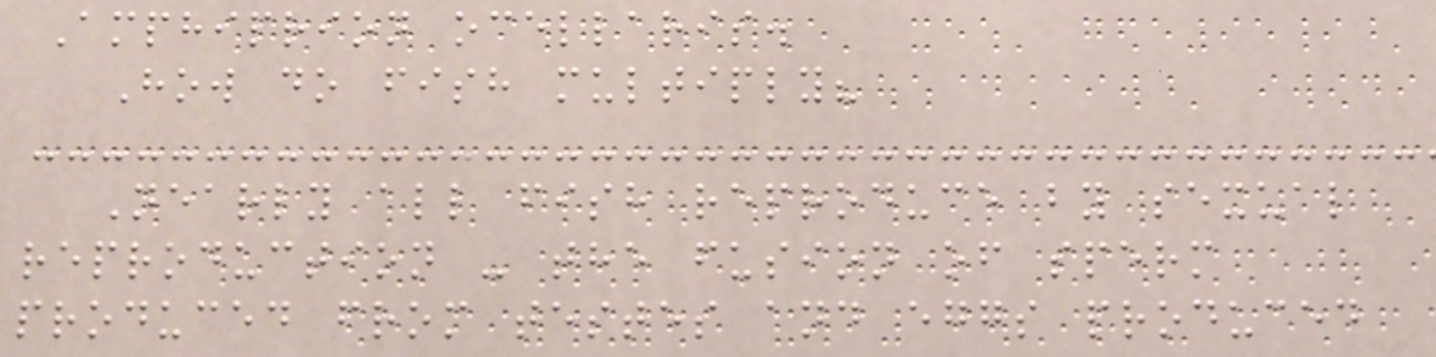Amphiprion ocellaris.
How do fish multiply?
Nearly all fish reproduce by sexual
reproduction - the fusion of sperm
produced from testes and eggs produced
